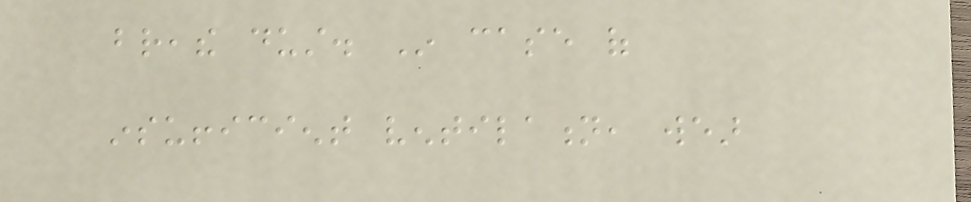breathe dust. In case of
insufficient ventilation, wear
